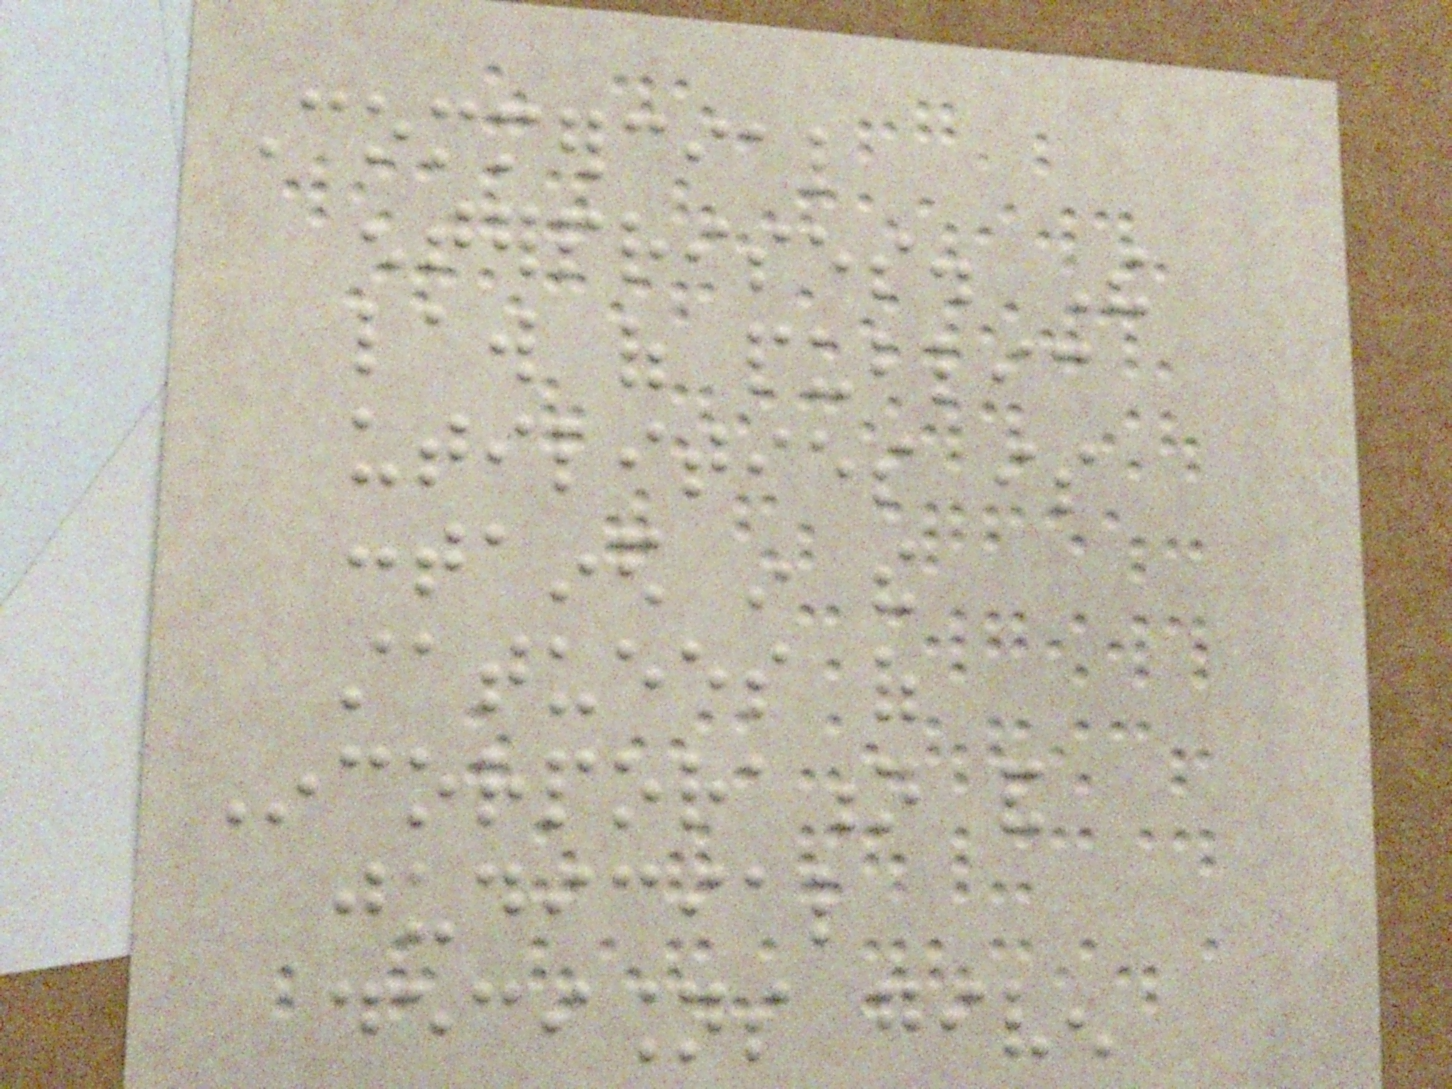Commercial
enterprises. The
law of public
utilities is
contained in the
statuees of
Incorporation and
judicial
decisions given
